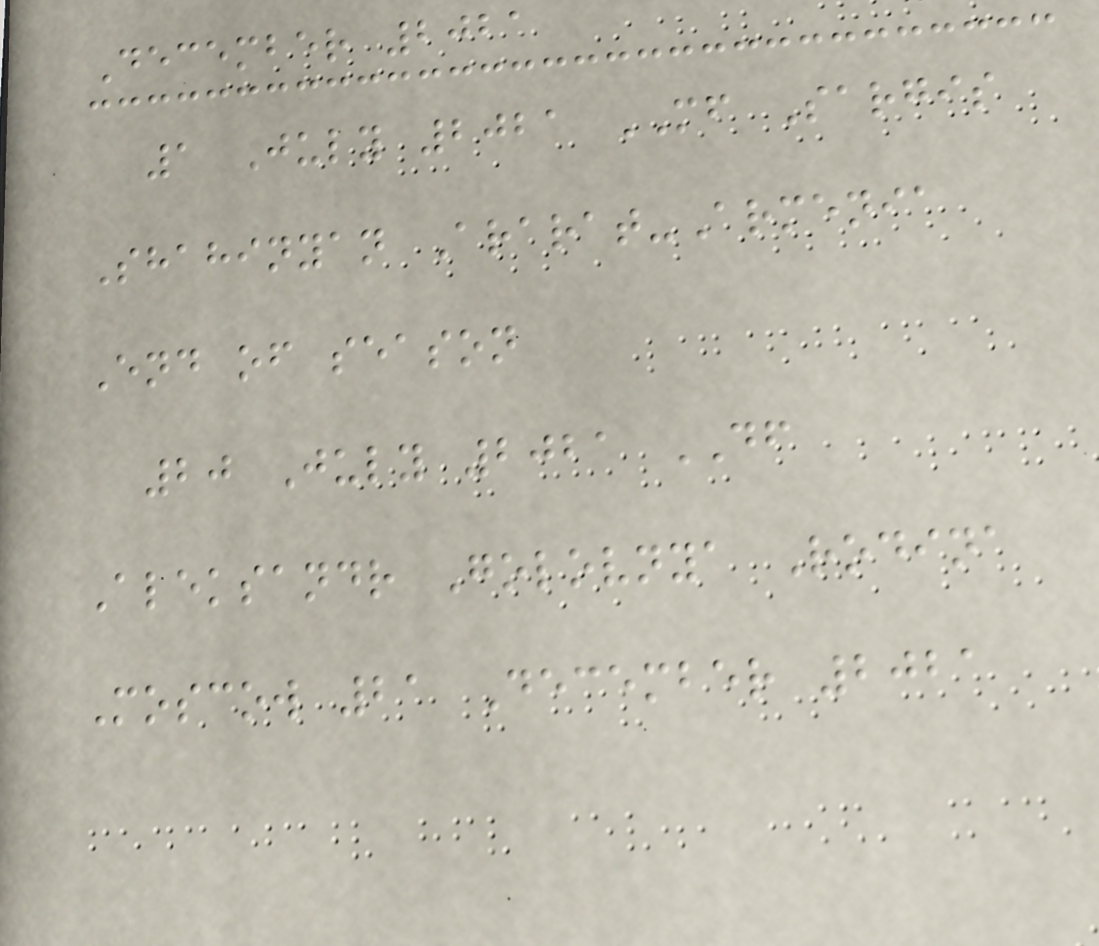December 2021
1 July 2021 MF Sargis
Shahinyan Ararat-Armenia
End of season
20 July 2021 DF
Aleksandr Golovnya Rodina
Moscow 21 December 2021
